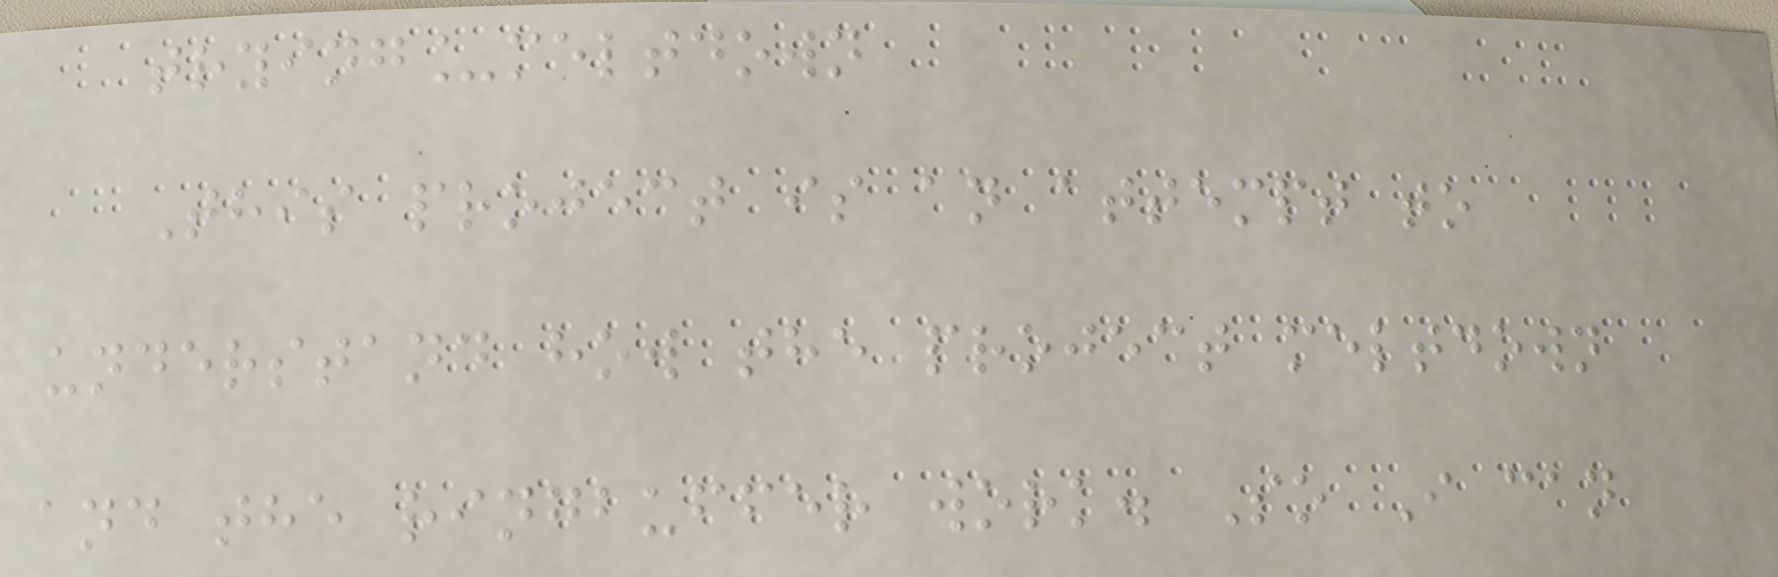trying_meltdown
This project is an attempt to
understand how the project meltdown
and the ringbuffer work. So I can
